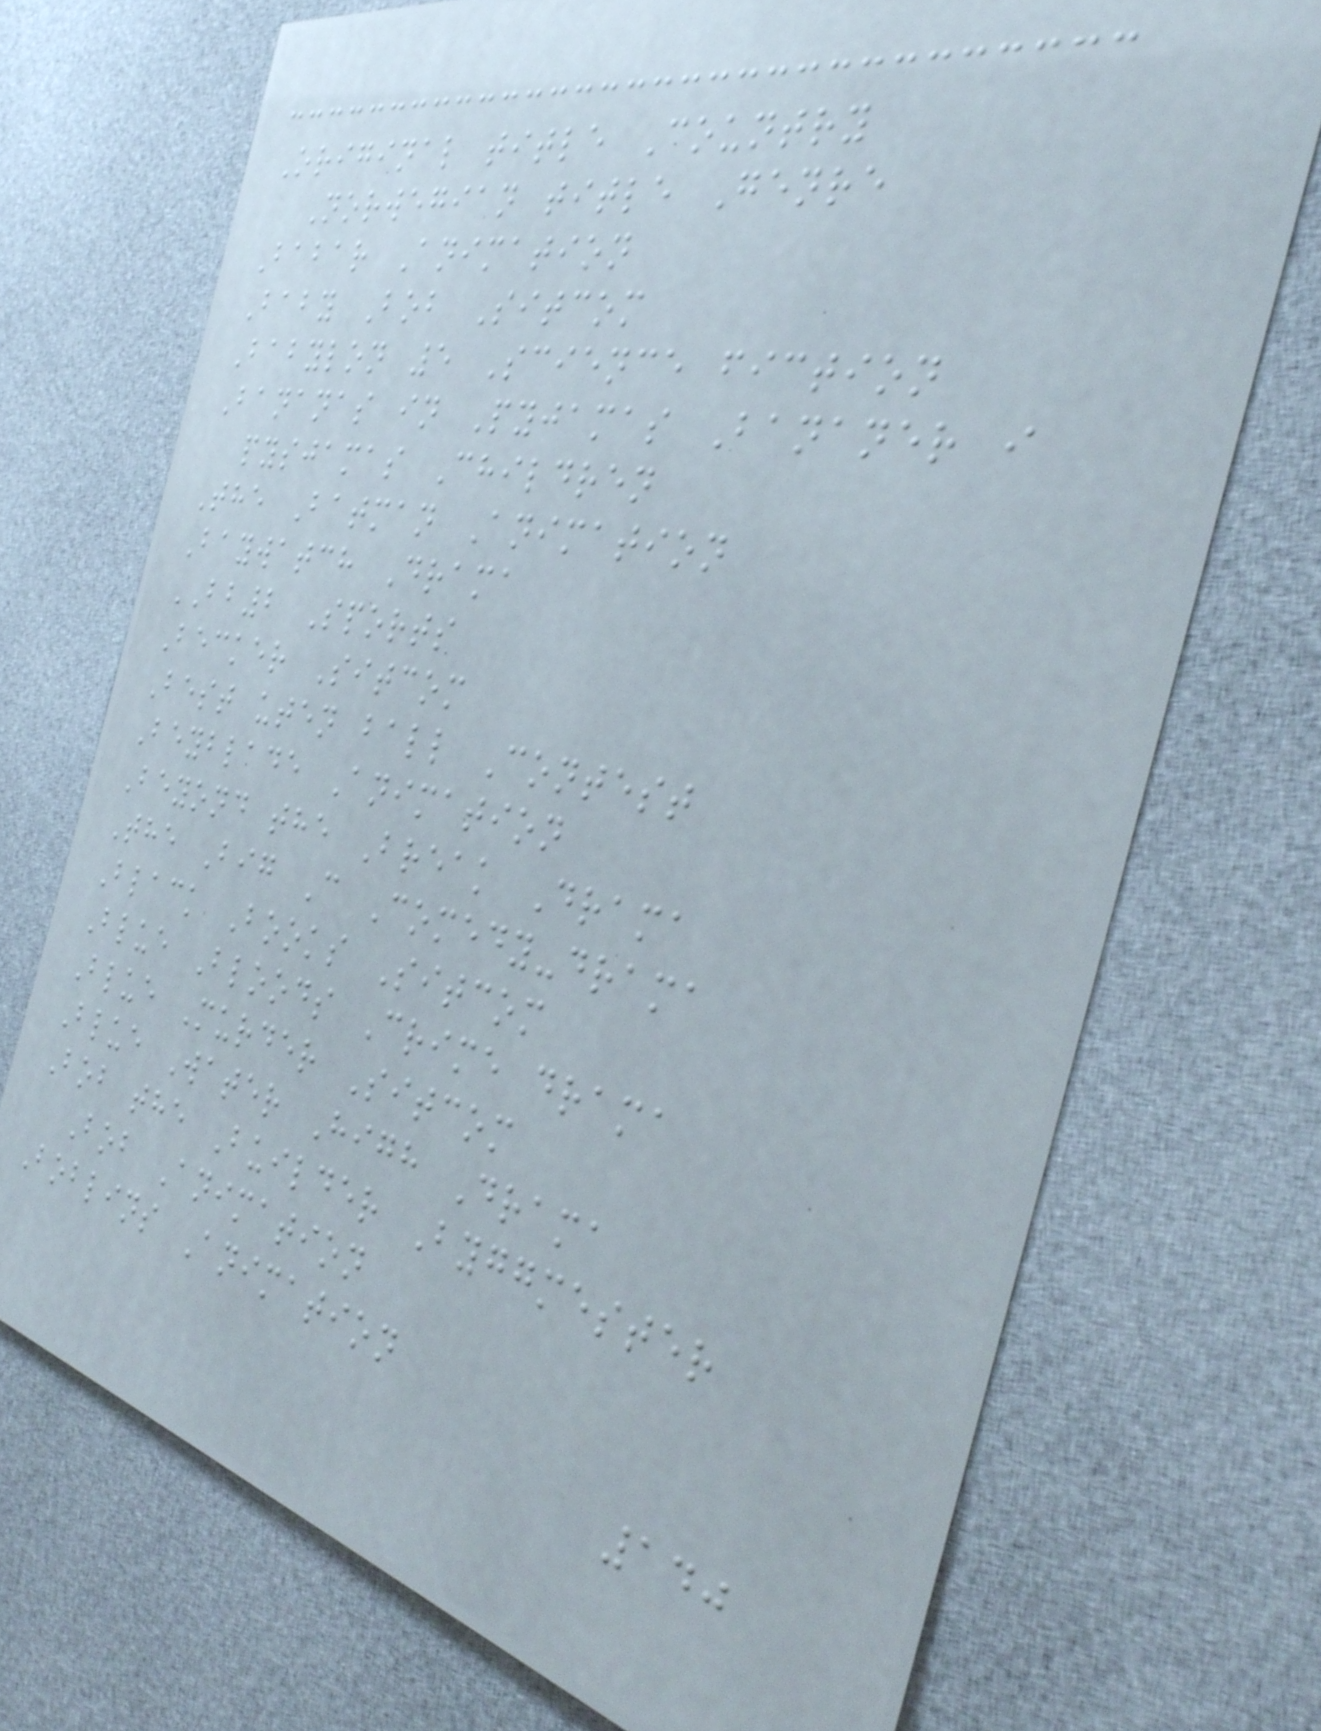Original title Country
Norwegian title Genre
Babar Animation
Baby Bob Sitcom
Babylon 5 Science fiction
Bananas in Pyjamas Bananer i
pysjamas Children
The Batman Animation
Baywatch Drama
BB2 Sports
Becker Sitcom
Best uten ball Contest
Beyblade Animation
Beyond the Break Drama
The Big C Comedy-drama
Black Books Sitcom
Blue Bloods Crime drama
Blue Murder Sitcom
Blue Water High Drama
Bob the Builder Byggmester
Bob Animation
Boblins Animation
140
